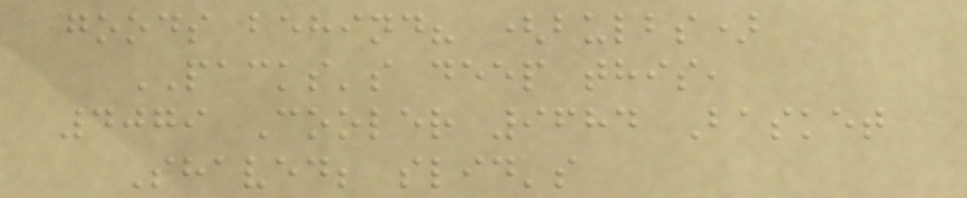goods behind? (bulbs)
PACKS's deep this,
4079 Cooler 9684 Basket
Shaved; slid's
